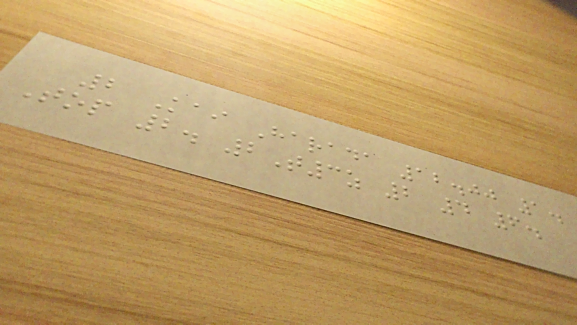2 Kai Harada 12.00 1.
Top 2. 2T3z 2 4 6.
